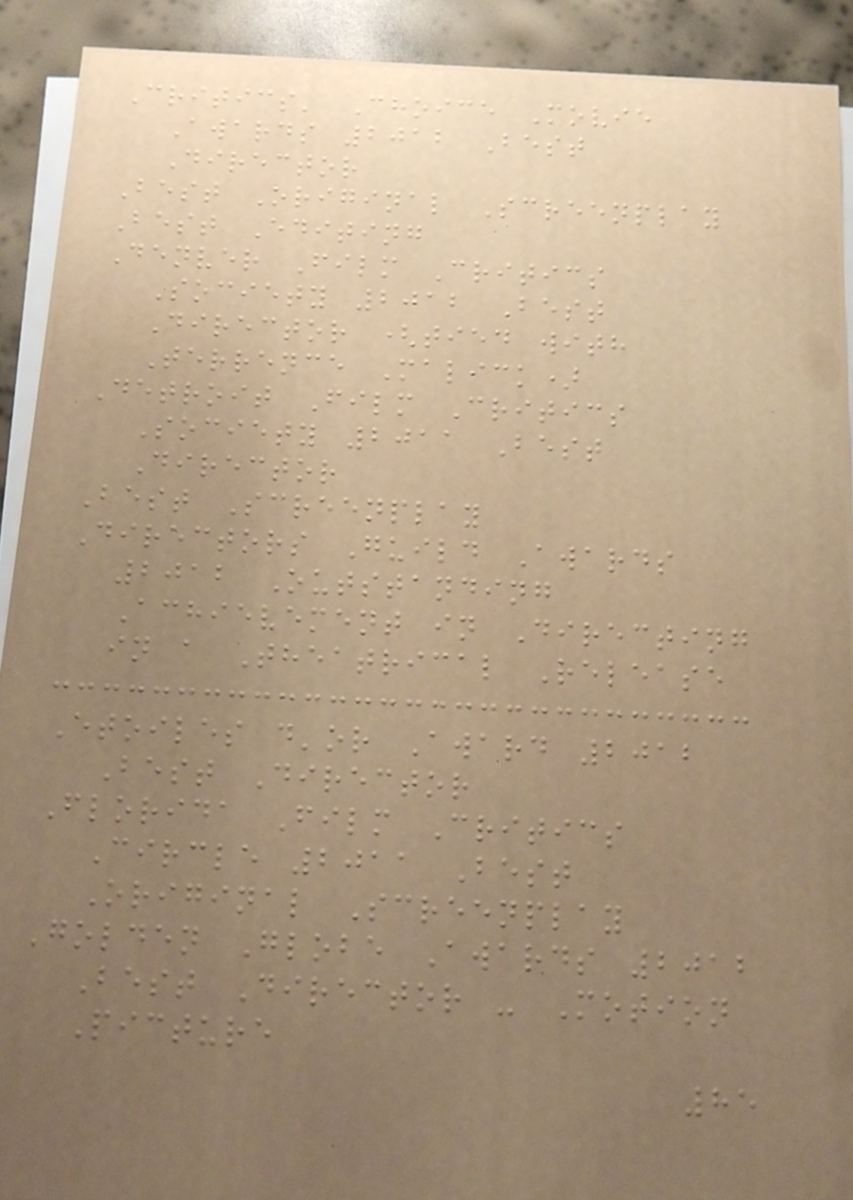Critics' Choice Movie
Awards 2012 Best
Director
Best Original Screenplay
Best Editing
Denver Film Critics
Society 2012 Best
Director (tied with
Terrence Malick)
Detroit Film Critics
Society 2011 Best
Director
Best Screenplay
Directors Guild Awards
2012 Outstanding
Achievement in Directing
in a Theatrical Release
Etoiles d'or Award 2012
Best Director
Florida Film Critics
Circle 2011 Best
Original Screenplay
Golden Globe Awards 2012
Best Director - Motion
Picture
85
